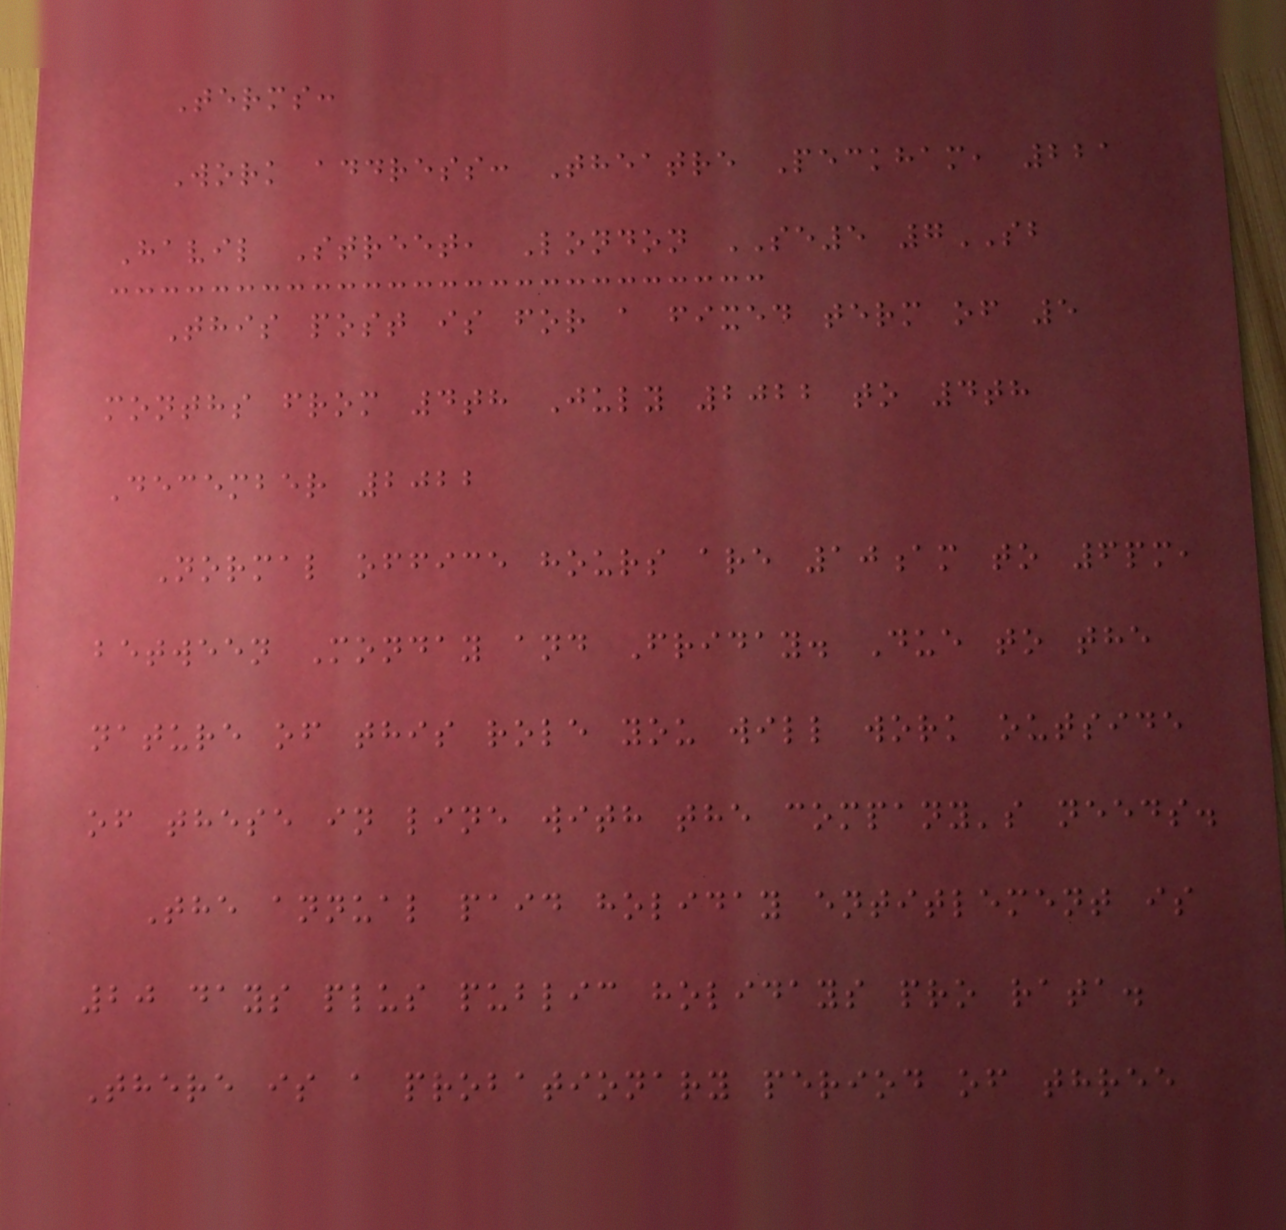Terms:
Work address: Theatre Peckham, 221
Havil Street, London SE5 7SB
This post is for a fixed term of 5
months from 4th July 2022 to 4th
December 2022
Normal office hours are 10am to 6pm,
between Monday and Friday. Due to the
nature of this role you will work outside
of these in line with the company's needs.
The annual paid holiday entitlement is
20 days plus public holidays pro rata.
There is a probationary period of three
